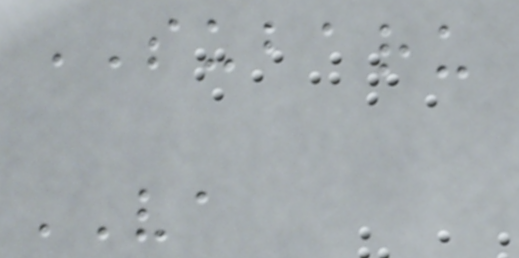SUBARU
VA
